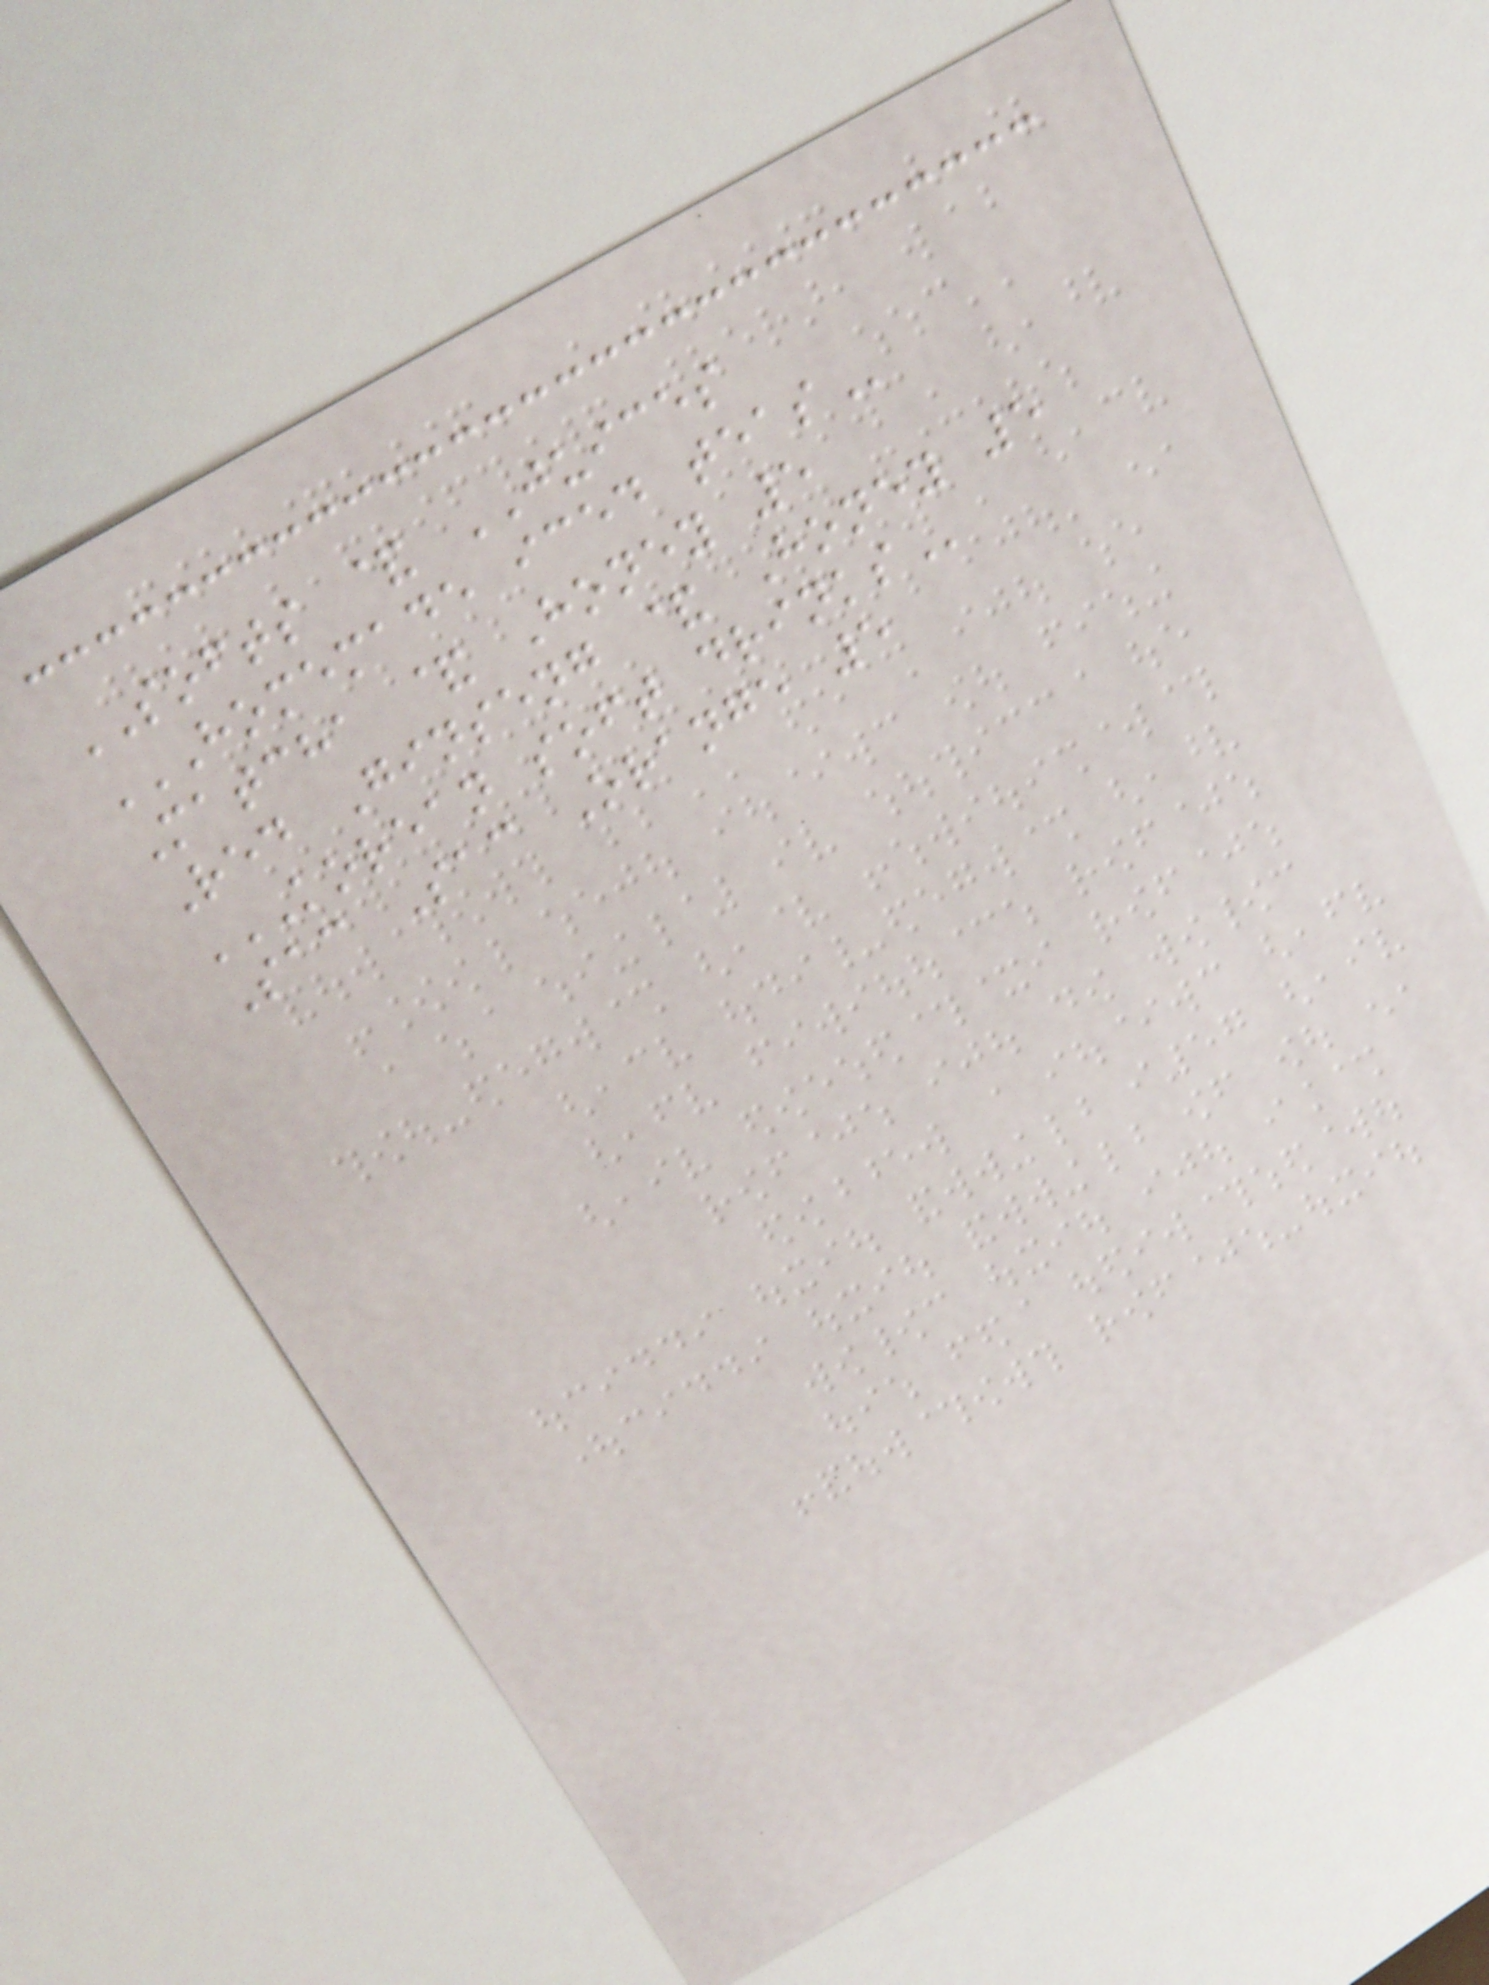SOFTS & JUICES
HOMEMADE ICED TEAS
Matcha & Honey 5
Red Ginseng & Honey 5
KOREAN SOFT DRINKS
Sac Sac Orange 5
